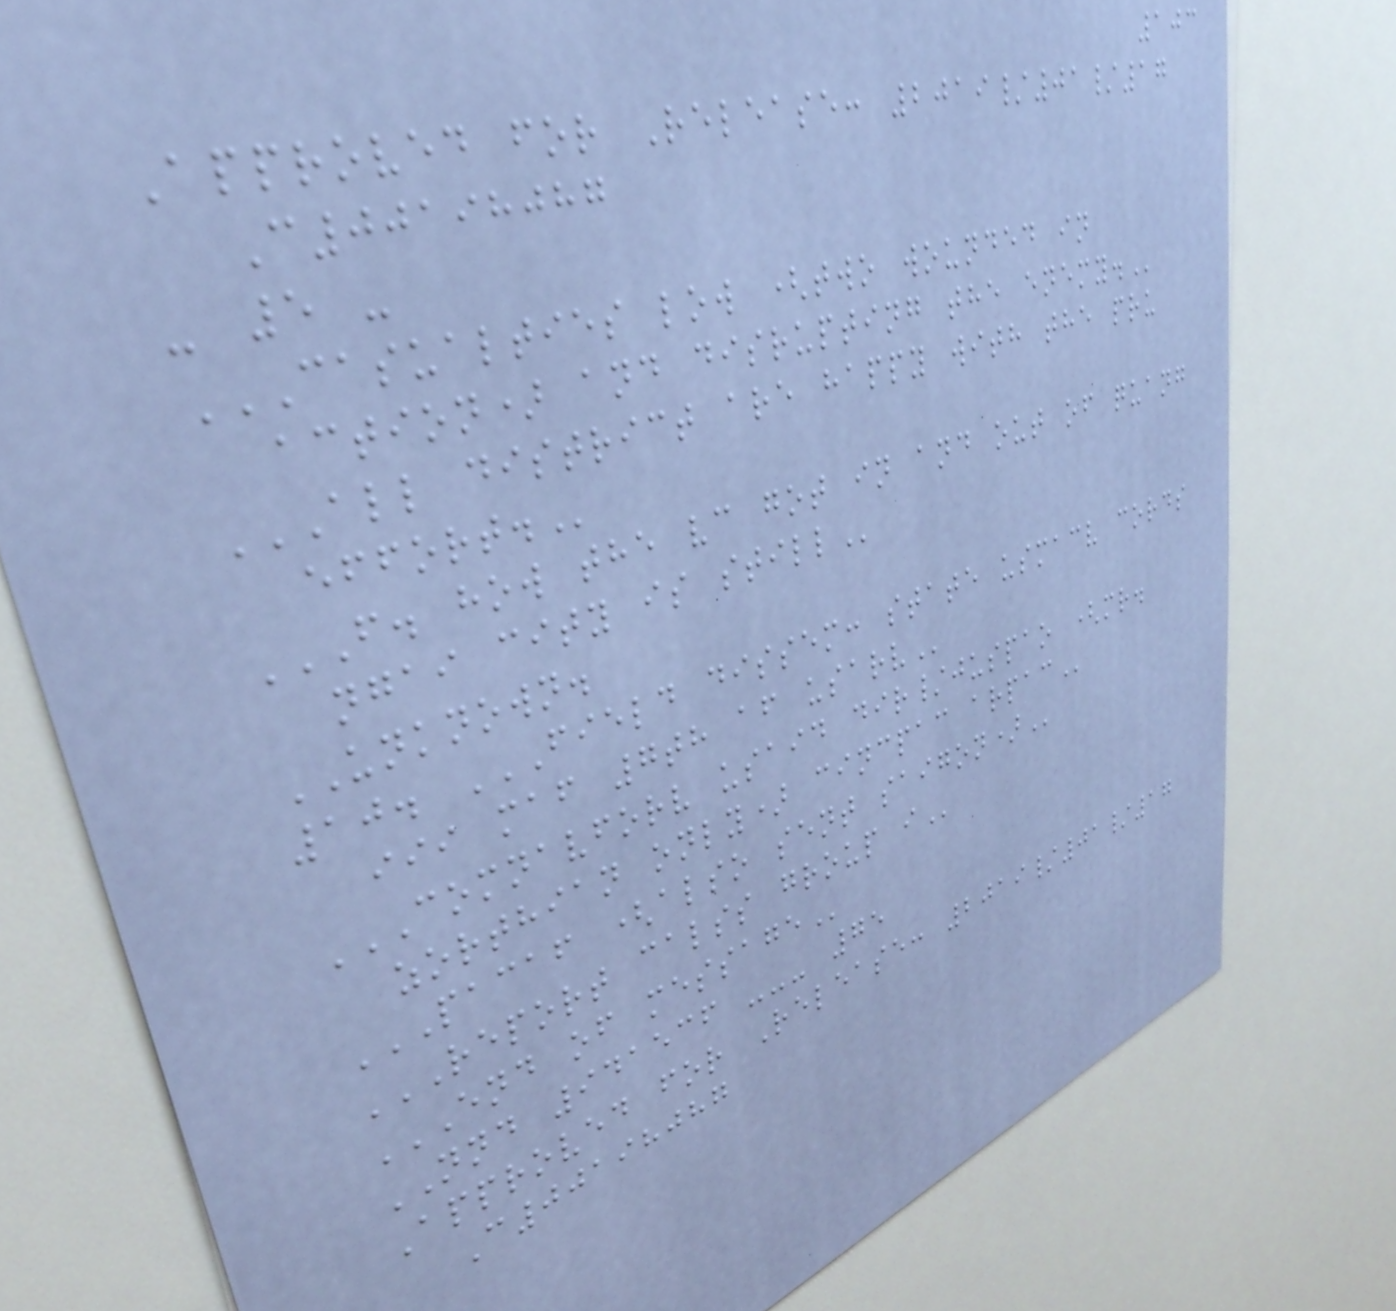103
Approved for Release: 2019/01/17
C00198087
- 5 -
CASUALTIES LOW (TWO WOUNDED IN
ACTION) AND DISRUPTING THE ENEMY.
ALL DISTRICT ARE HAPPY WITH THE PRU
EFFORT.
F. HOW THE VC GOT IN AND OUT OF QUANG
NGAI CITY IS STILL
UNKNOWN.
10. FIELD DISSEM: STATE USMACV CORDS
III MAF 7TH AF USARV
COMNAVFORV USAID DIR/JUSPAO (MR.
ZORTHIAN ONLY) CINCPAC ARPAC
PACAF (ALSO SENT SAIGON)
REPORT CALSS GROUP I
END OF MESSAGE
NND 941536 --- 75
Approved for Release: 2019/01/17
C00198087
